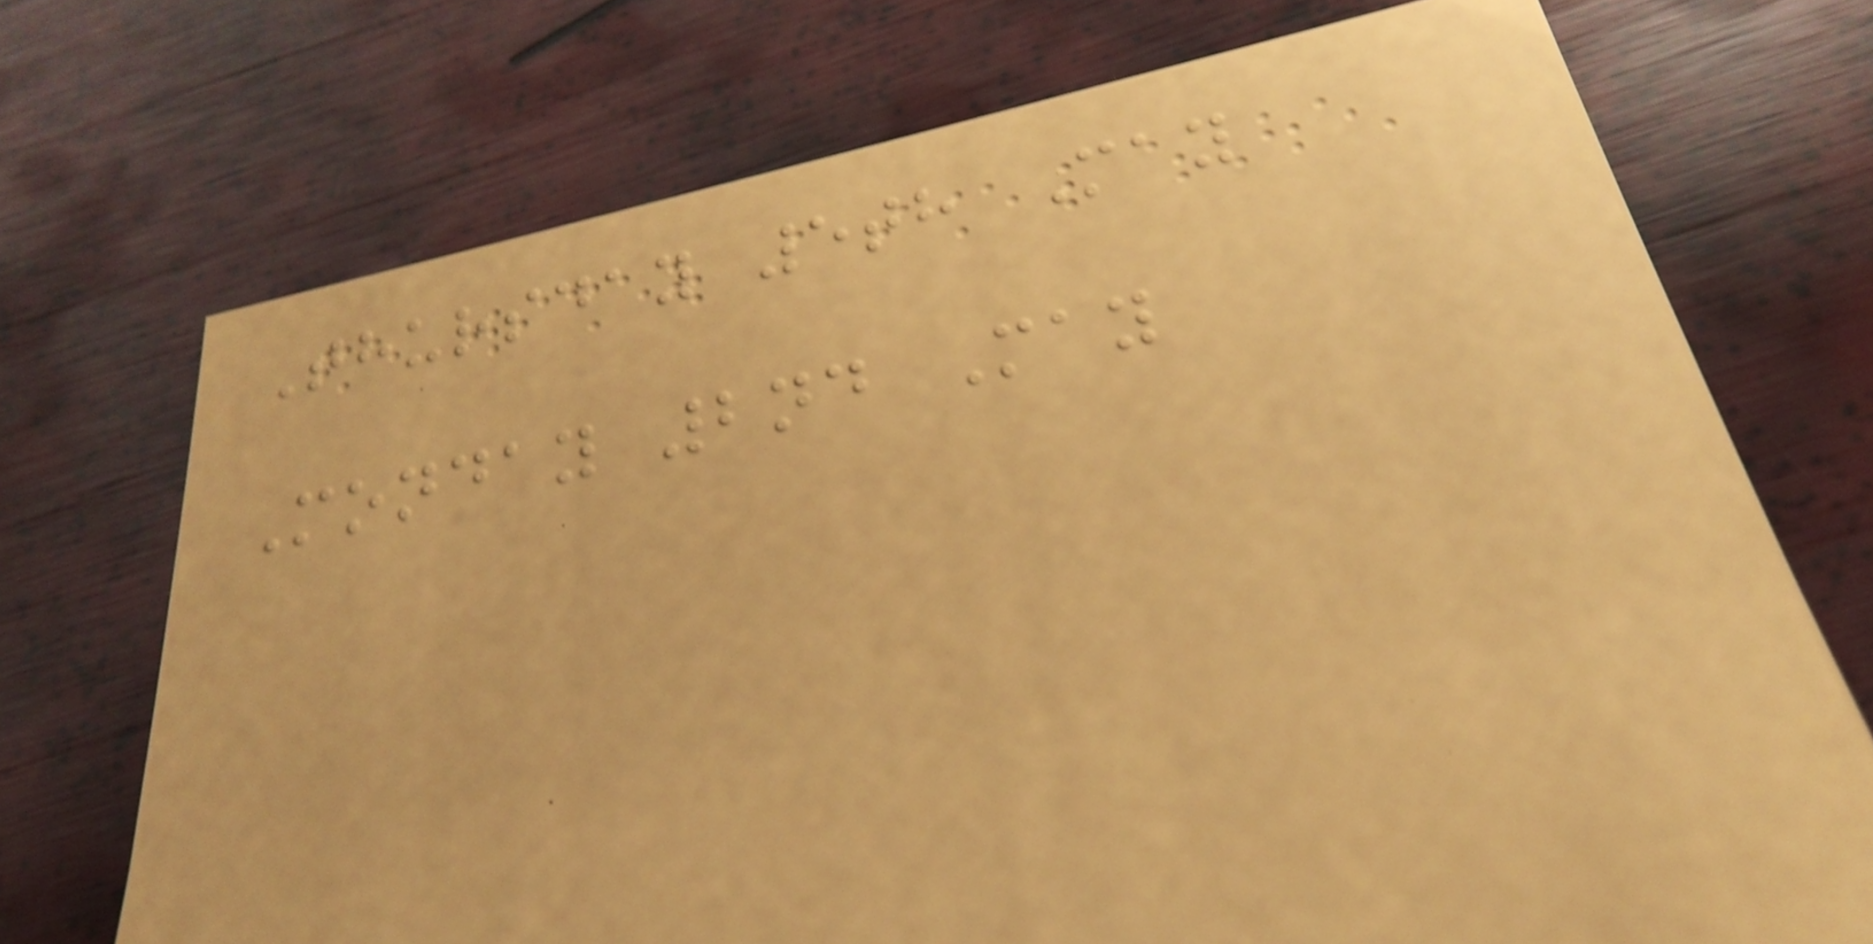Thursday 5th May
Monday 2nd May
